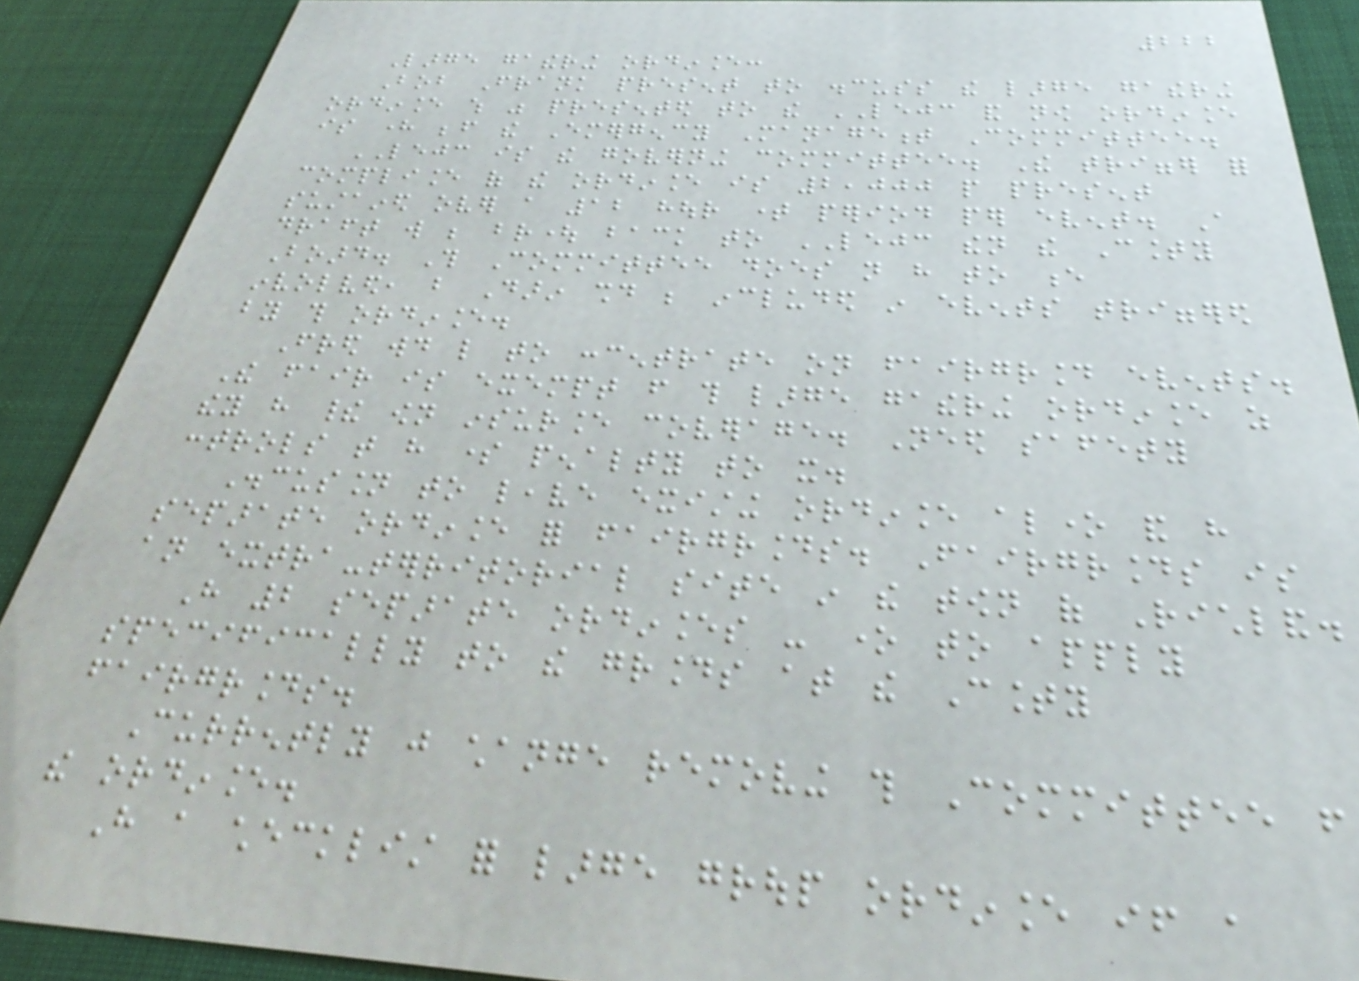222
Large gathering ordinance:
Bob Frank present to discuss the large gathering
ordinance which was presented to the LEJC and now ordinance
is here before the Emergency Management Committee.
LEJC is the governing committee. The trigger for
compliance of the ordinance is 2,000 people present
sustained over a 12 hour time period per event. A
draft will be brought back to LEJC then the County
Board. This Committee does not have to e
involved, but Darin should be included in events triggered
by this ordinance.
Fred would like to concentrate on fairground events.
The fair is exempt from this large gathering ordinance as
they have their own insurance coverage. Need safety
controls that have some penalty to it.
Discussion to leave existing ordinance alone and have
separate ordinance for fairgrounds. Fairgrounds is
an extra-territorial site in the town of Richland.
Have 2 separate ordinances - one to apply
specifically to the grounds at the County
fairgrounds.
Currently just change removing this Committee from
the ordinance.
Have a checklist for large group ordinance if a
